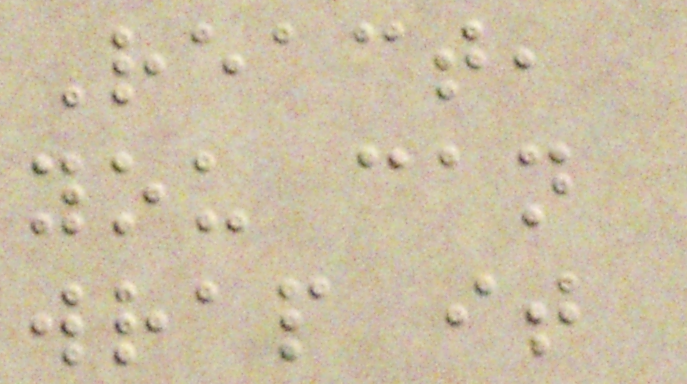React,
you can
wrap it
